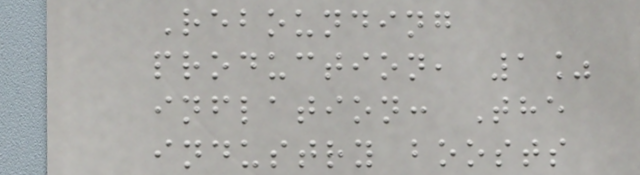Rebounding
production, 1%
inflation: The
industry boosts
